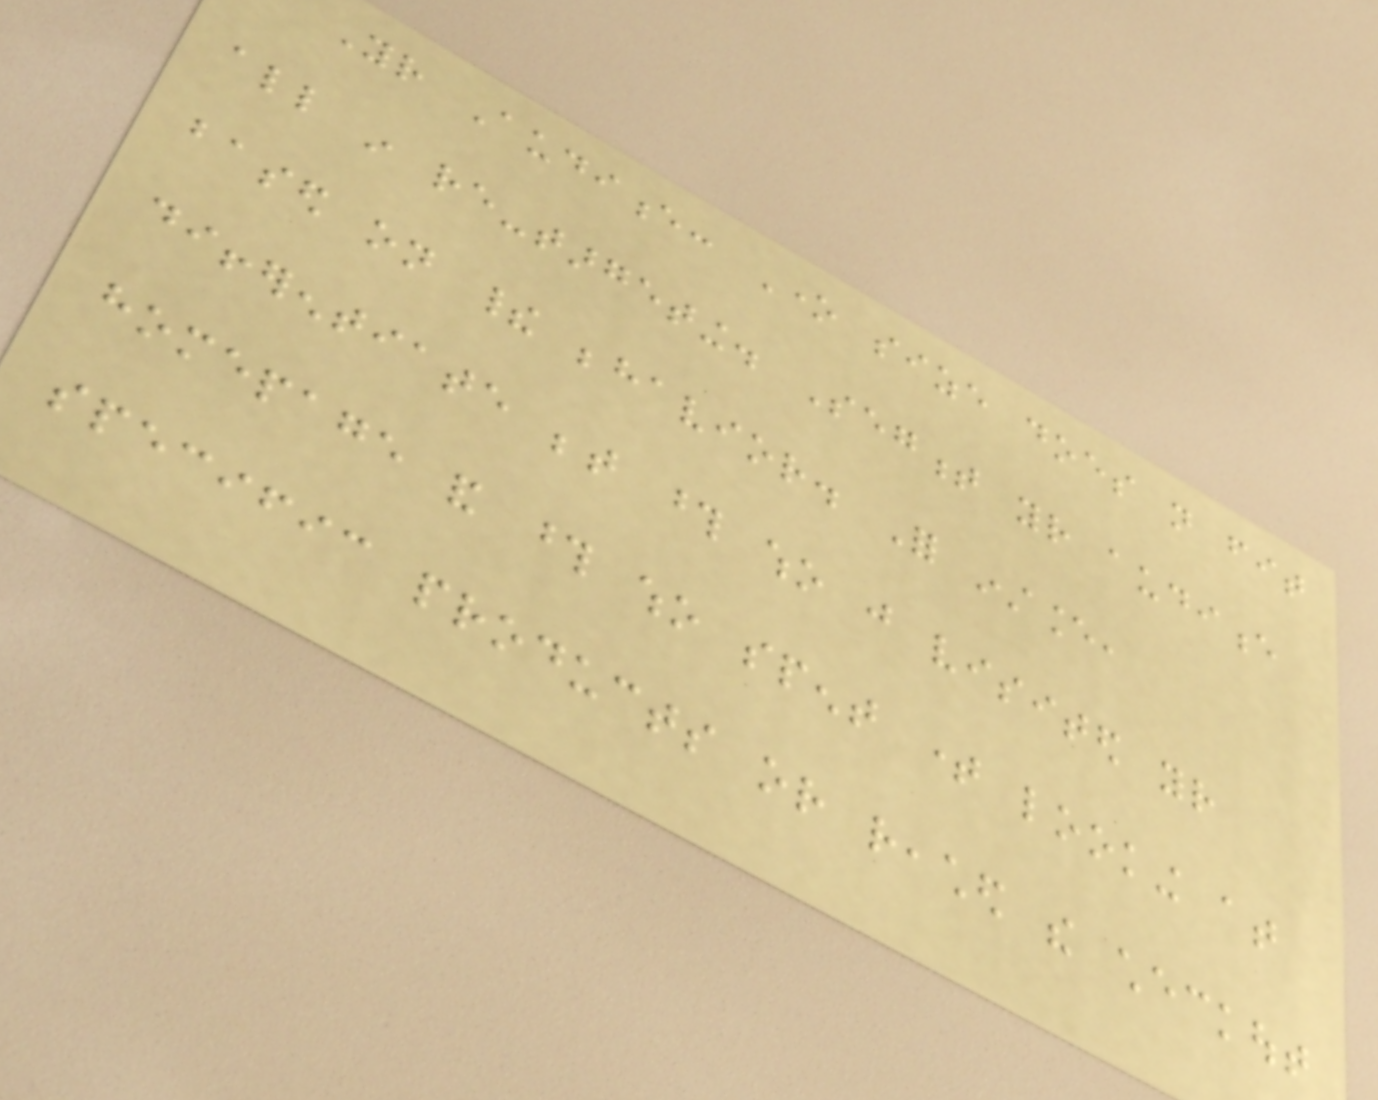Your Audience: One size does not fit
all in re-targeting. Segment your audience
based on their behavior. For instance,
differentiate between those who just visited your
homepage and those who spent time looking at
specific products or reached the checkout
